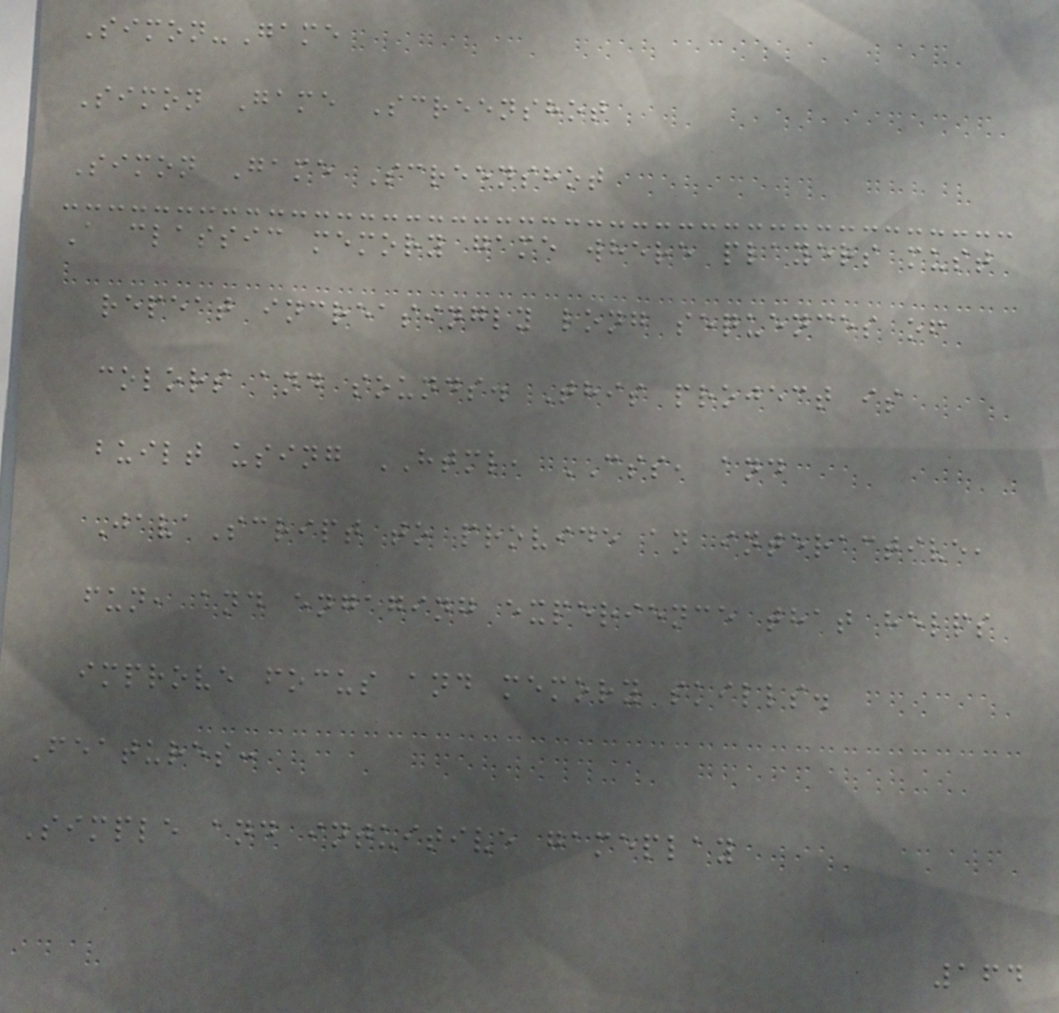Simon-Game
Simon Game Screenshot
Simon Game Screenshot
A classic memory game where players must
repeat increasingly long sequences of
colors and sounds. This project is
built using HTML, CSS, and
JavaScript to provide an interactive,
fun, and engaging experience that helps
improve focus and memory skills.
Features:
Simple and intuitive gameplay
164
